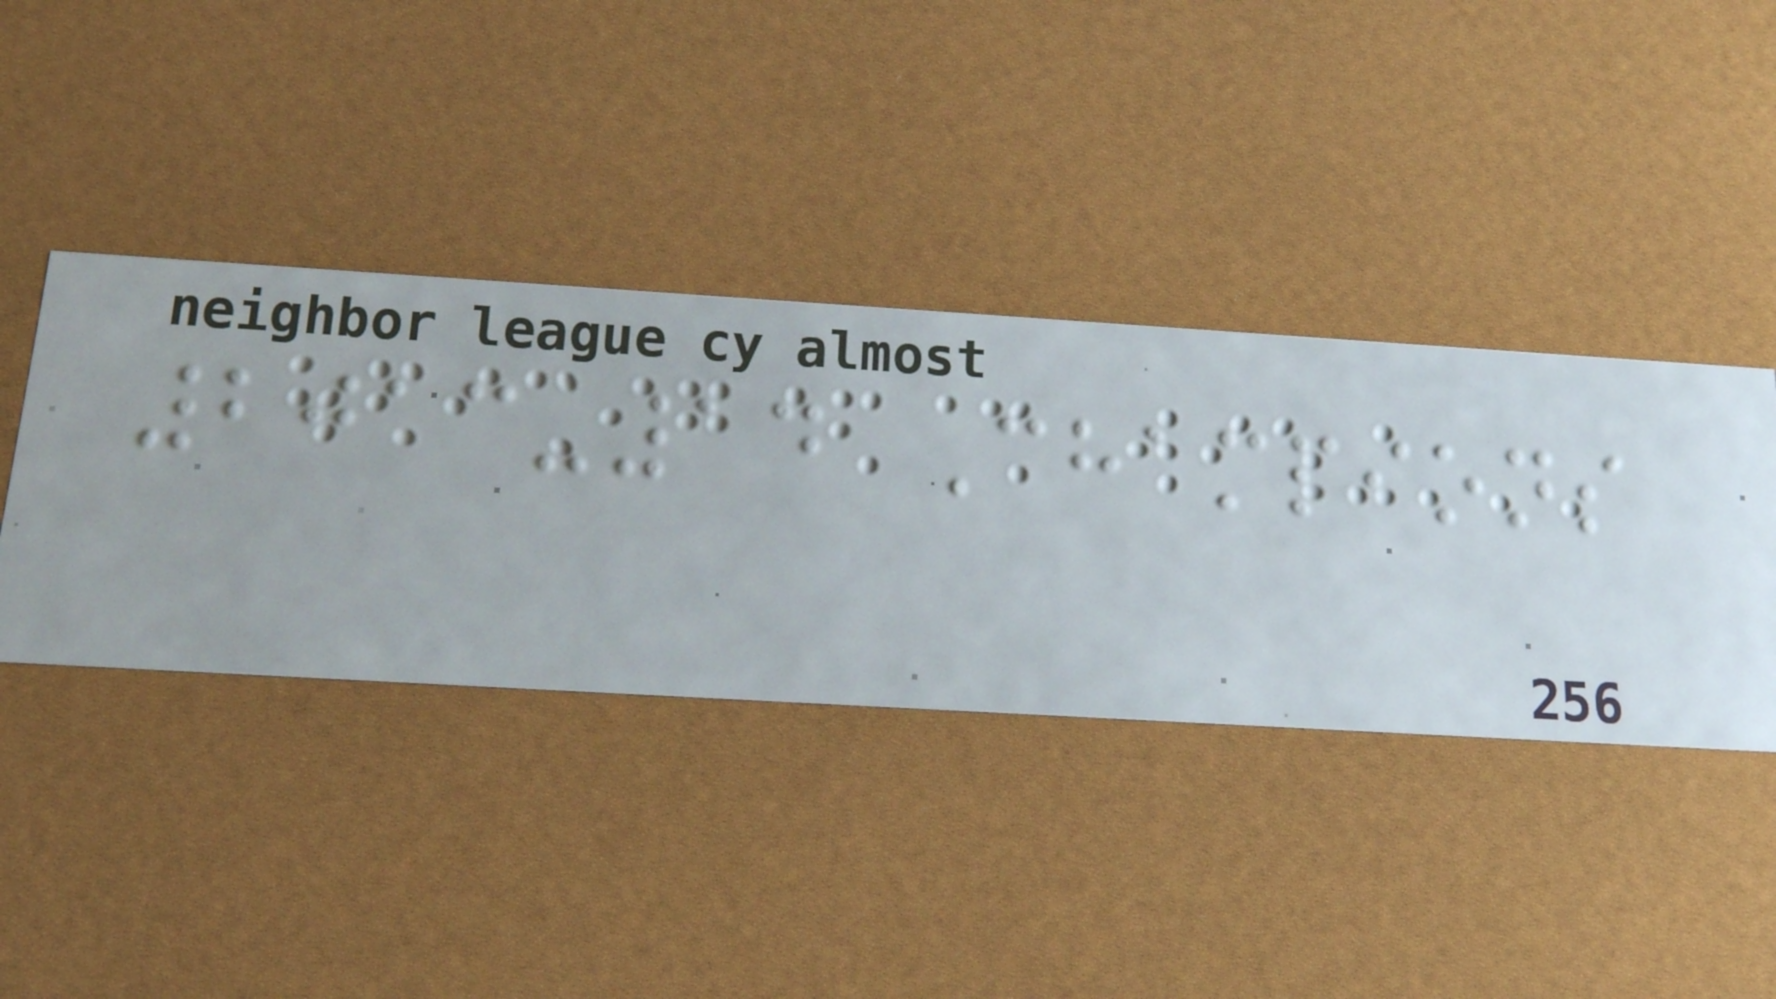2013-14 Champions
